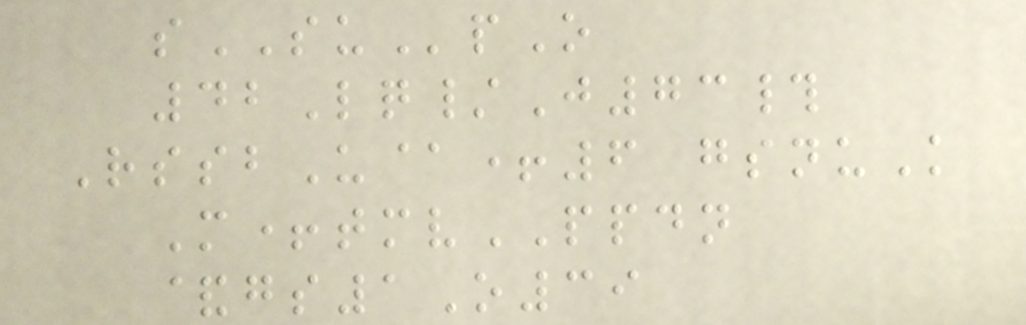sSUpO
42Lq/J73#
RssbU@+6 gsnuK
M+tmvPPDN
&gs1O39
